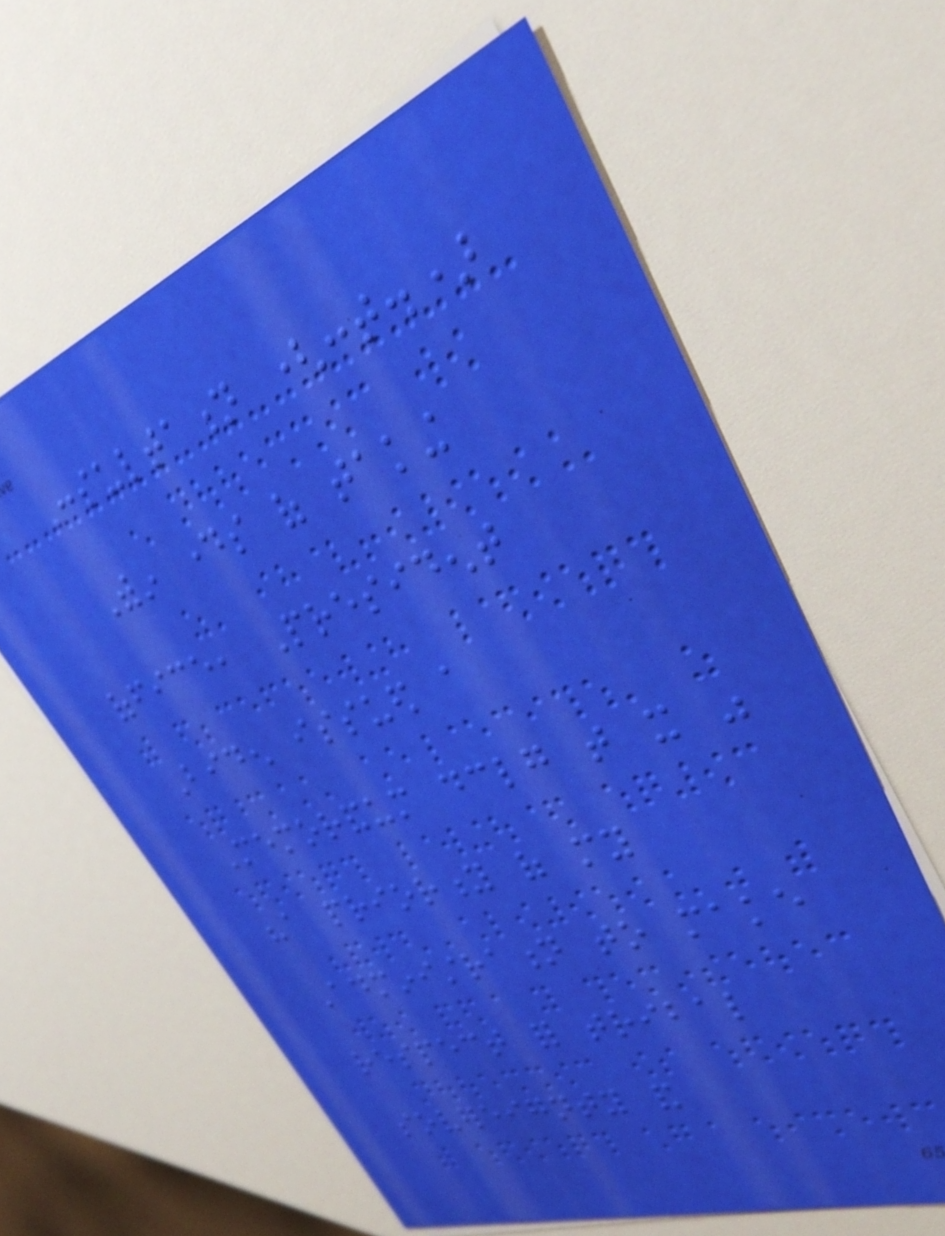Consultation (cont.)
Within days of taking
office, President
Biden issued a
Memorandum declaring that it was
"a priority of my
Administration to make
respect for tribal
sovereignty and
